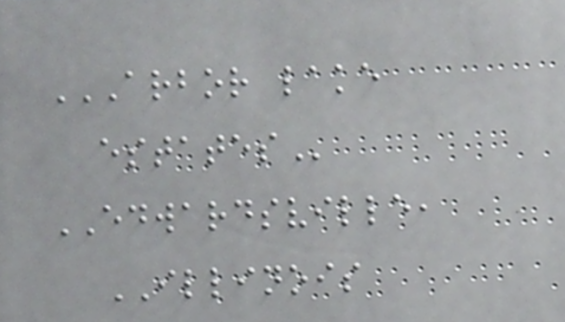ARBOR LAKE
ESTATES
EDWARDSVILLE,
ILLINOIS
